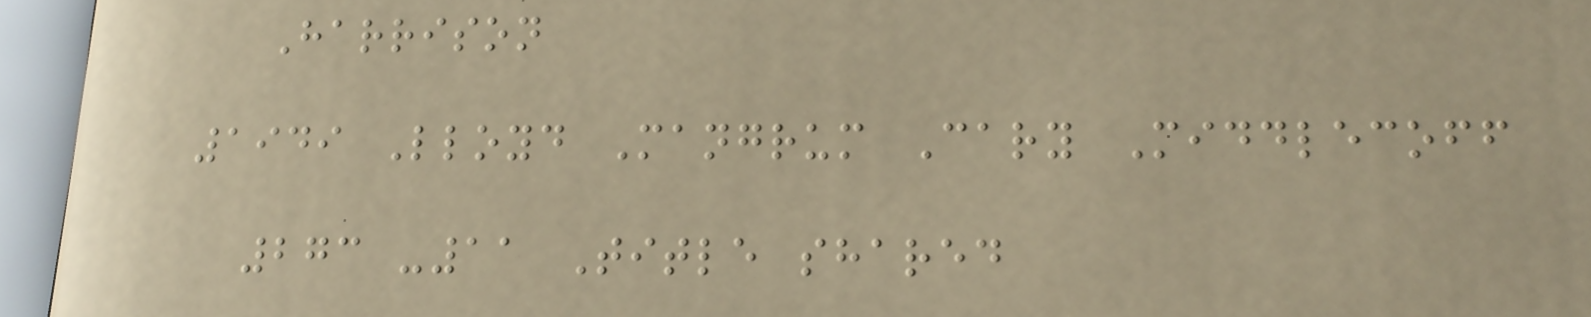Harrison
1949 Lloyd Mangrum Cary Middlecoff
273 -11 Title shared
